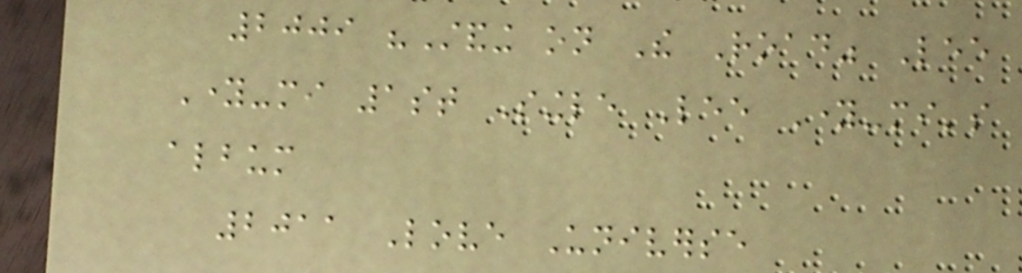2009 "Standing on The Road" Lee
Young-mi 1st Single Lee Young-mi's
album
2011 Love Universe
